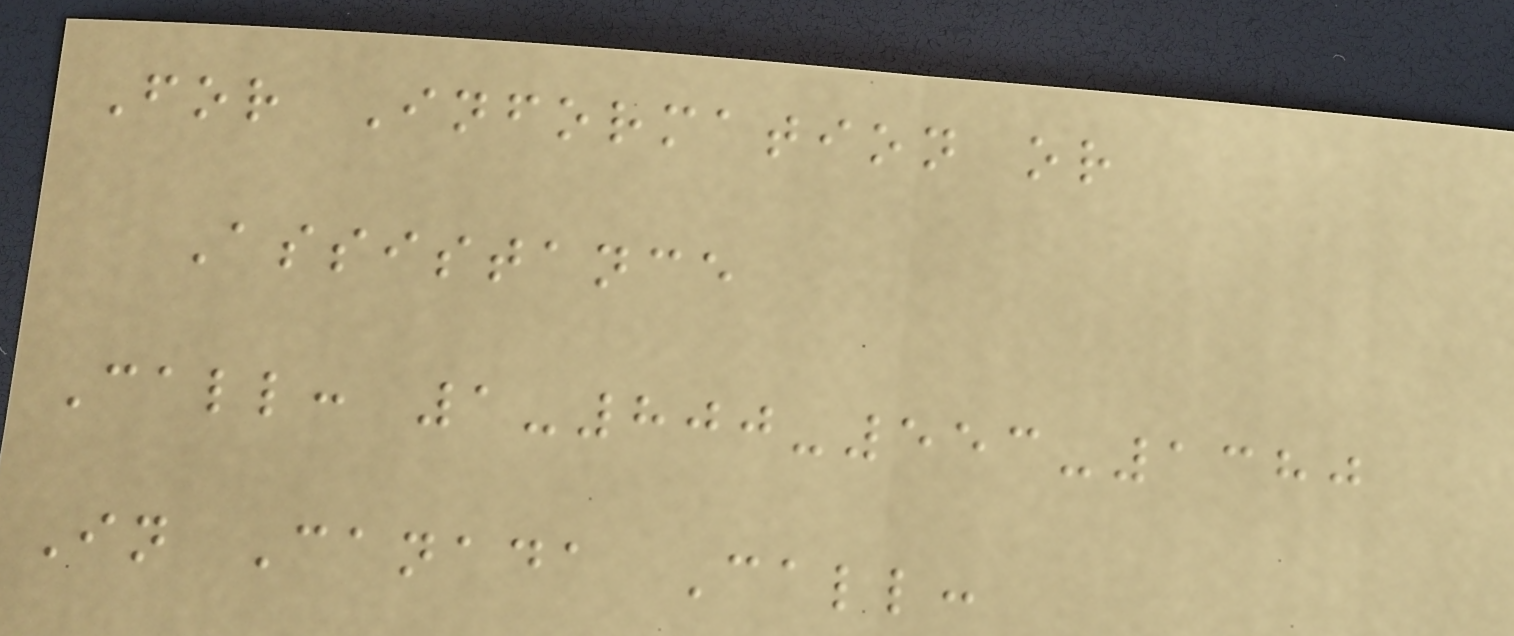For Information or
Assistance
Call: 1-800-553-1380
In Canada Call:
